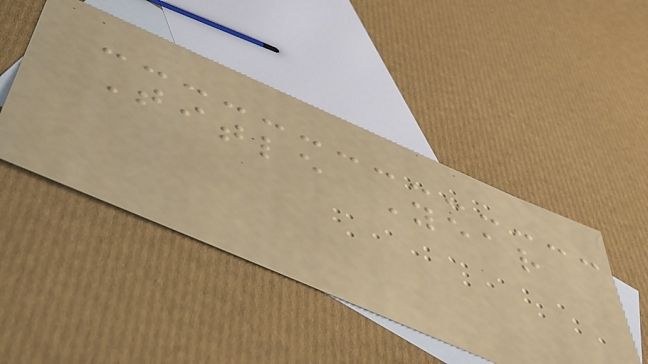Title Year
